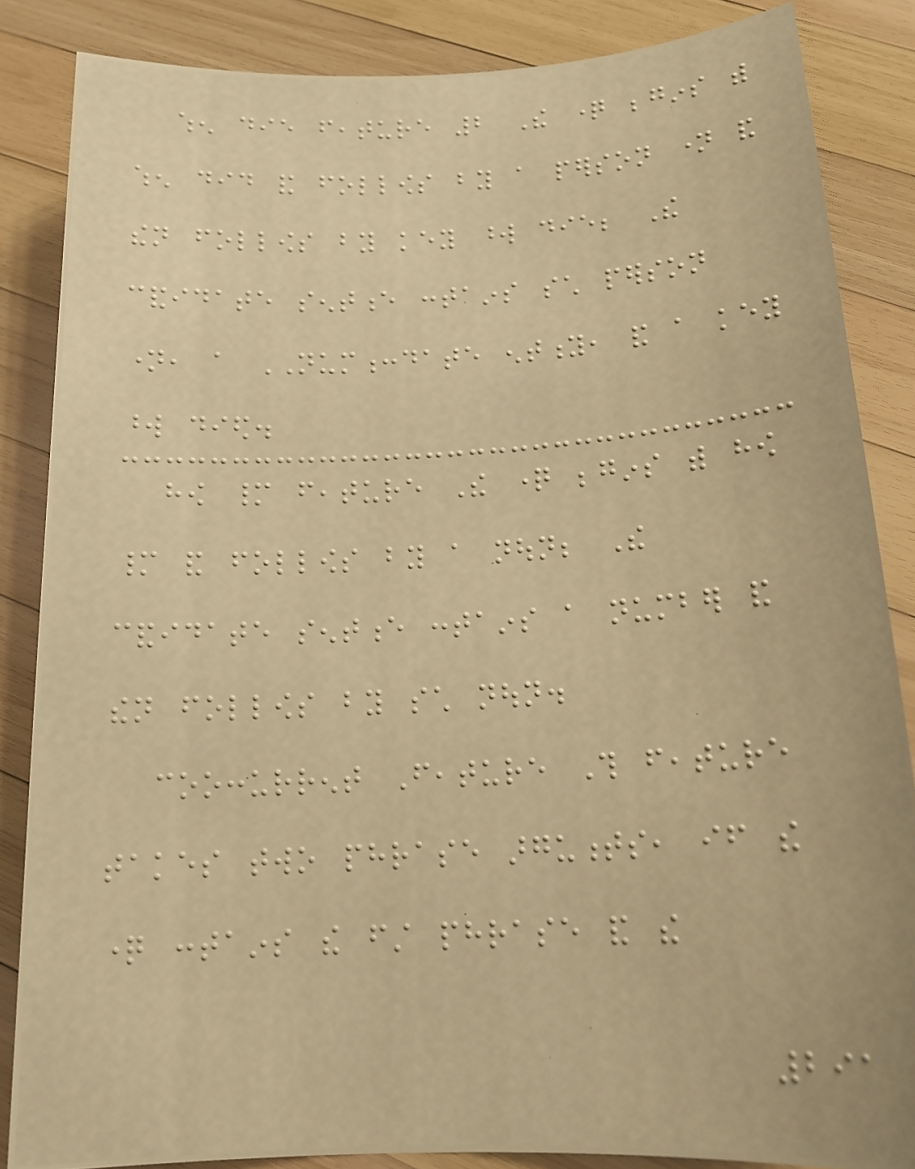when die feature 2 The question begins with
when did and follows by a person name and
then follows by key word die; The
candidate sentence contains such person
name, a NUM:date entity, and a key
word died.
how many feature The question begins with how
many and follows by a noun; The
candidate sentence contains a number and
then follows by such noun.
cooccurrent Feature This feature
takes two phrase arguments, if the
question contains the first phrase and the
291
